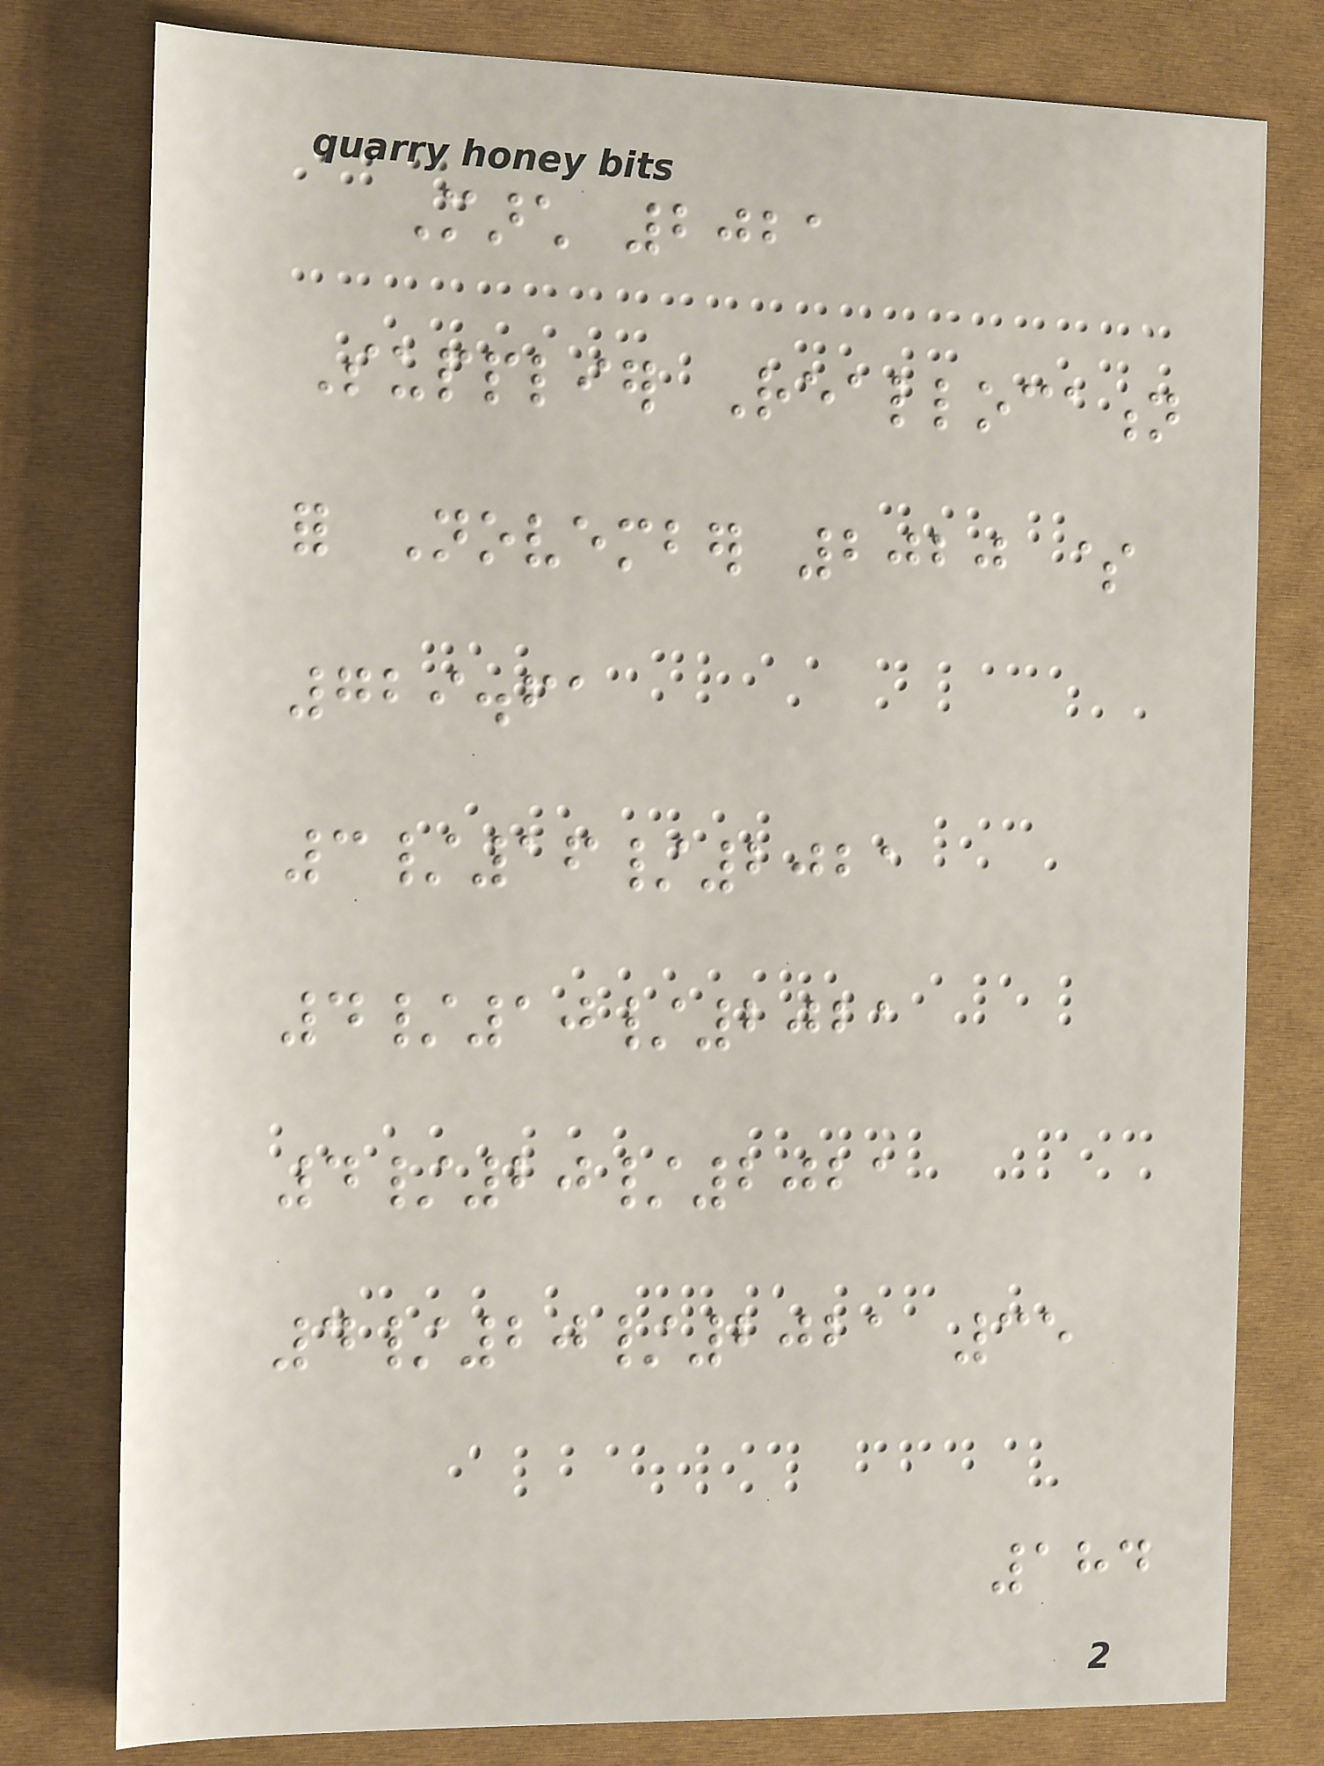March 2021
Supplier Reallocation
for November 2020 $
729.61
3/16/2021
4/10/2021
4/20/2021
4/20/2021 35
184
